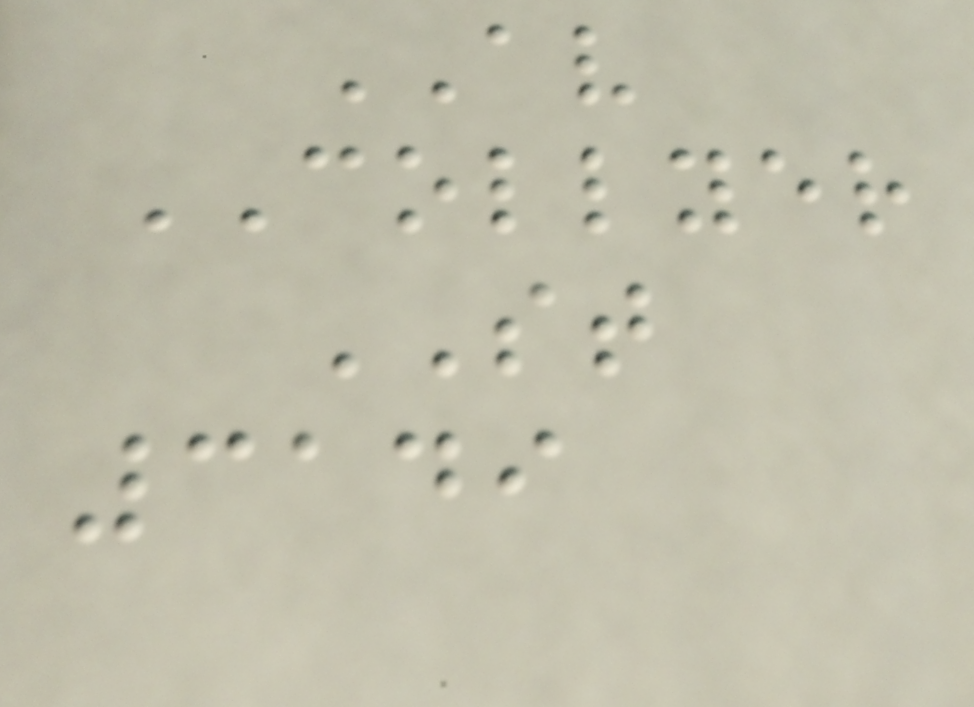AV
COLLYER
ST
3149
